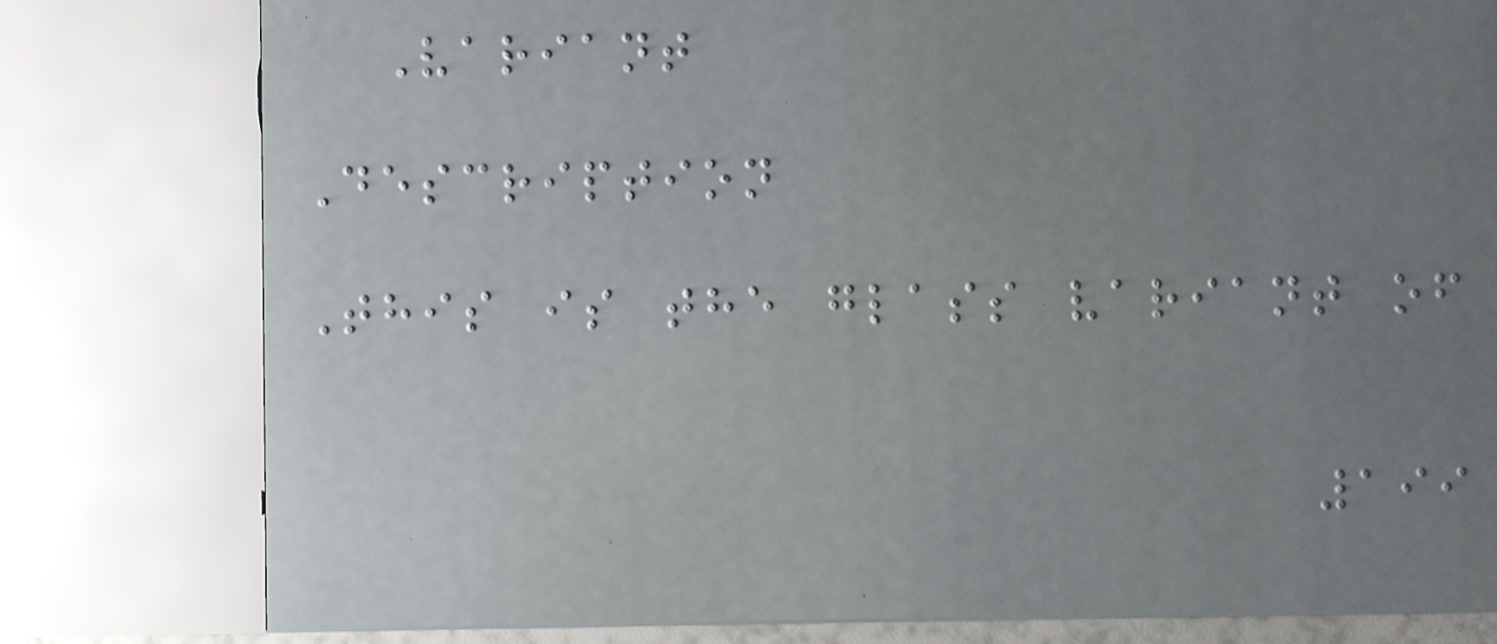Variant
Description
This is the glass variant of
199
